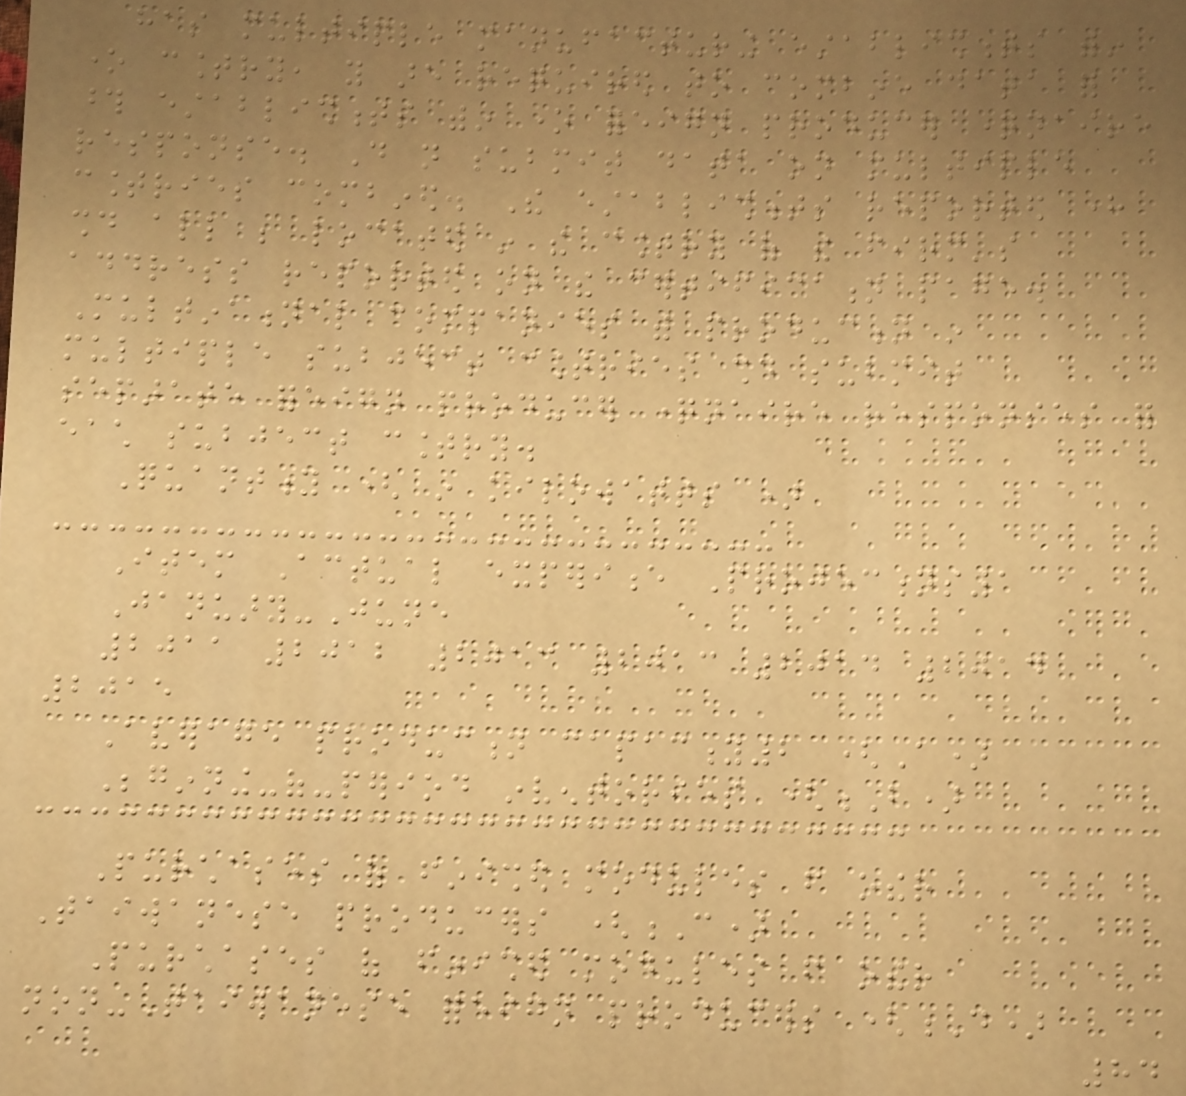has multiple manufacturing establishments within
one country, you are required to combine data for
those establishments within one foreign producer questionnaire
response. Do not submit data on multiple
countries combined. The establishments reported here
should all be located in the country of the firm's
address reported on the certification page.
Multinational companies with production in
multiple subject countries should submit
separate foreign producer questionnaire responses for
each subject country.
Quantity ( in kilowatts )
Item Actual experience Projections1
January-June
2011 2012 2013 2013 2014 2014
2015
Average production capacity2 (A)
Beginning-of-period inventories (B)
Purchases of finished modules from other
Taiwanese producers (C)
Purchases of finished modules from other
non-Taiwanese foreign producers (D)
84
